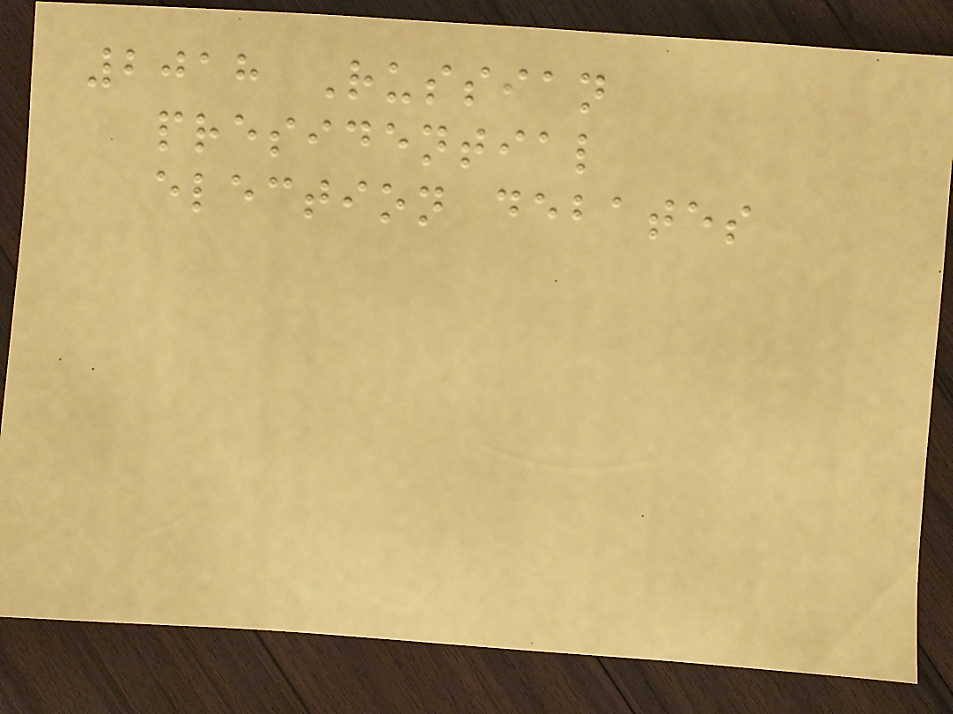2018 Russian
presidential
election debates
